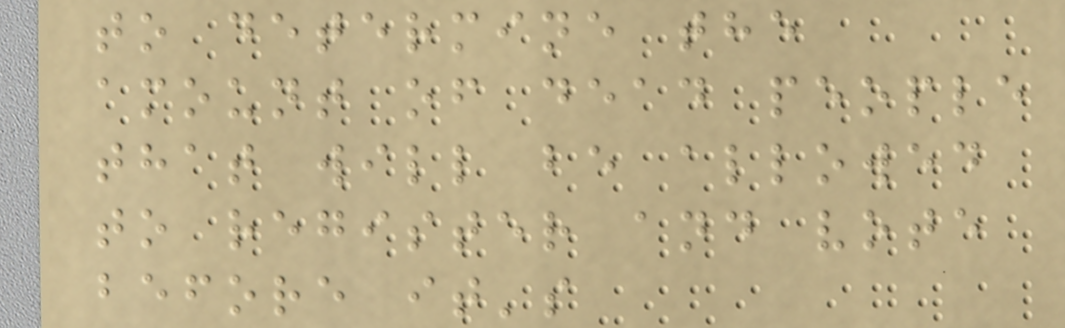to determine the
amount of dead people
that will be allowed
to register and vote
before it's
